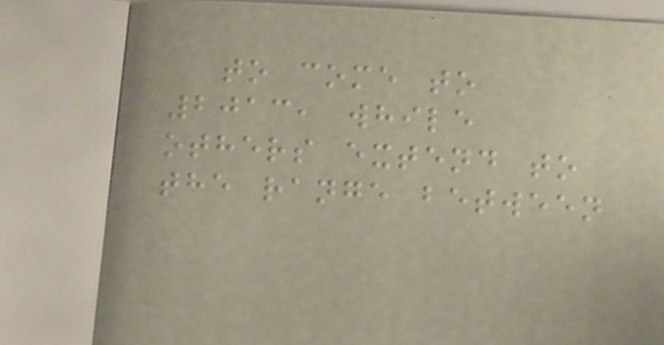to come to
2013, while
others extend to
the range between
